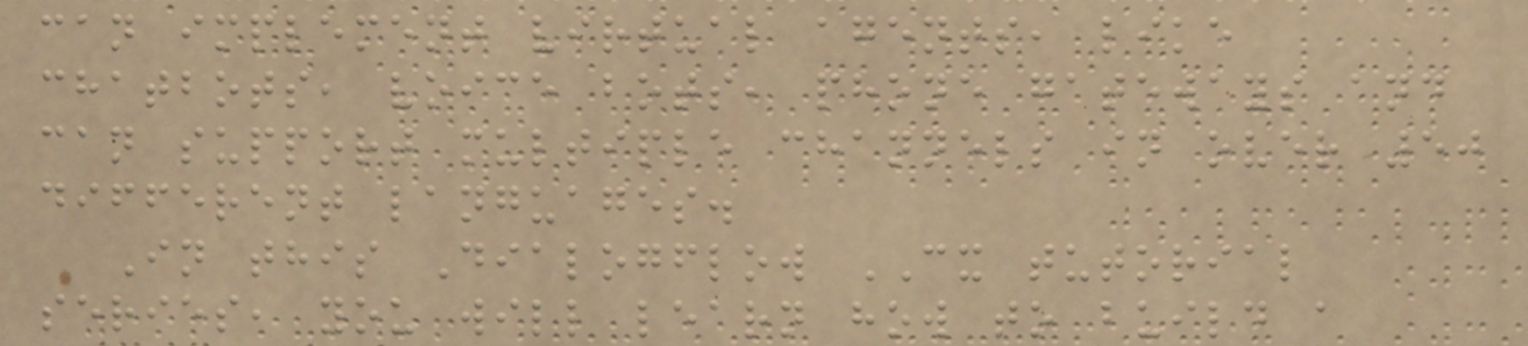can implement virtual agents, like
chatbots, voice bots, phone gateways and
can support multiple channels in over 50
different languages.
In this Dialogflow CX tutorial
series, you will learn how to build a
